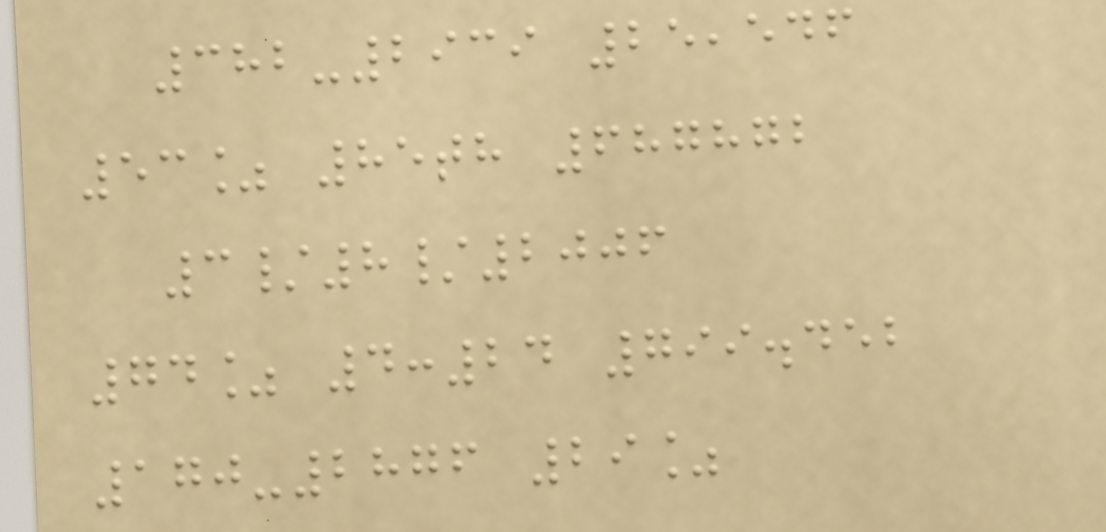382-2939 25,546
53% 85th 687872
3/8/2006
74% 4:24 799.452
170-2876 29%
